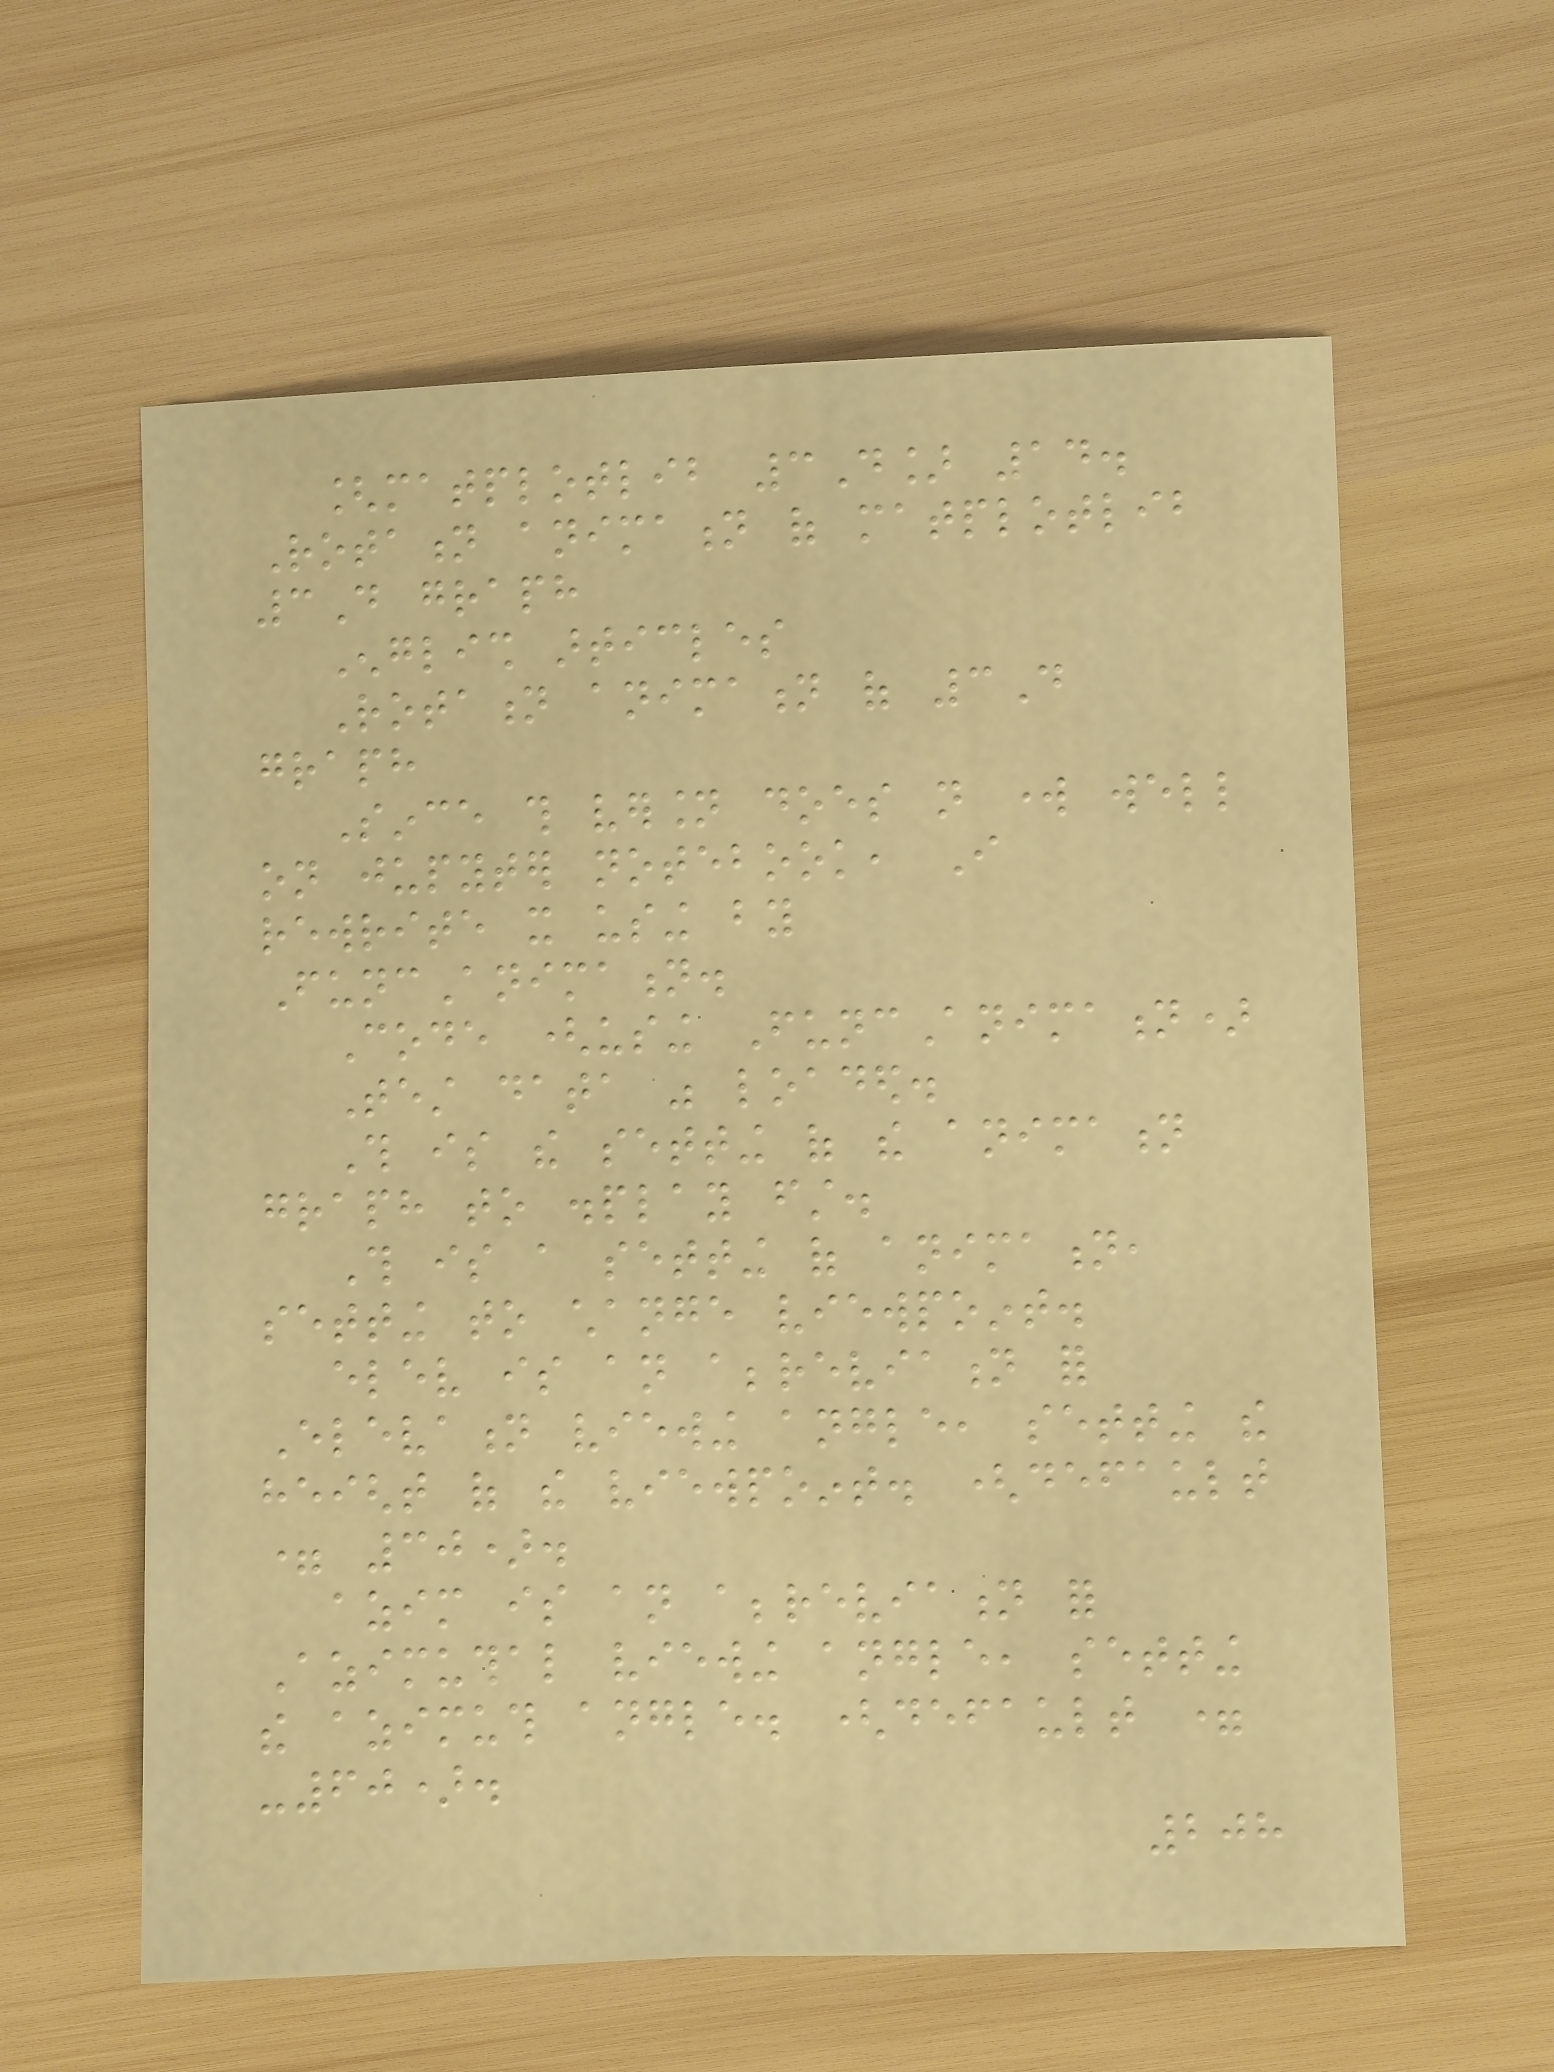[matplotlib 3D] 14.
Rotation animation of matplotlib
3D graph
English articles
Rotation animation of 3D
graph
Since this version does not work well
on jupyter notebook, I
rewrite it using by
FuncAnimation.
Code (using FuncAnimation)
Test data was loaded.
This is the setting of the animation
graph to display first.
This is a setting of animation,
setting to change viewpoint.
elev is an abbreviation for
Elevation viewing angle, setting the
height of the viewpoint. (default
= 30).
azim is an abbreviation for
Azimuthal viewing angle, setting
the azimuth angle. (default =
-60).
208
